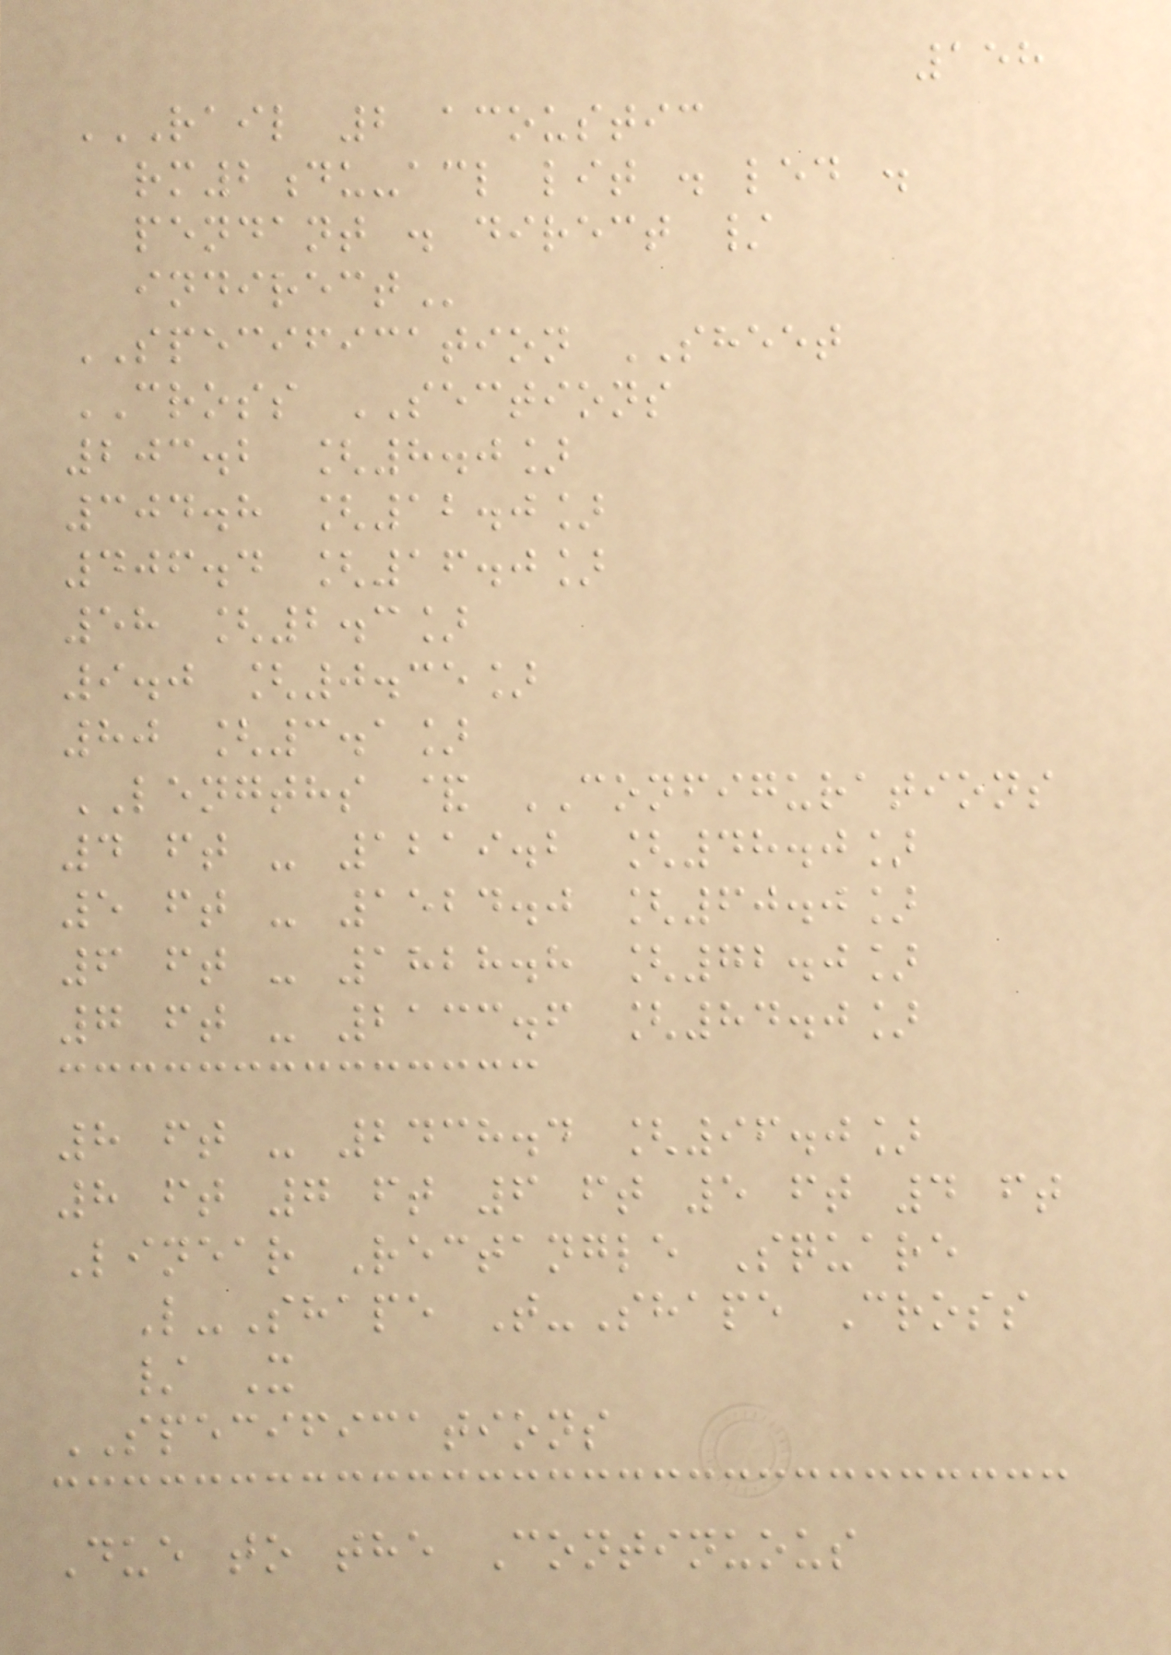158
RAIL 2 ACOUSTIC
RM2DU-ACL LIT . LED .
PENDANT . DIRECT /
INDIRECT
SPECIFICATION SHEET
CROSS SECTIONS
203.2 [8.0]
304.8 [12.0]
406.4 [16.0]
58 [2.3]
9.0 [0.35]
80 [3.1]
LENGTHS & CONFIGURATIONS
4 ft - 1219.2 [48.0]
5 ft - 1524.0 [60.0]
6 ft - 1828.8 [72.0]
7 ft - 2133.6 [84.0]
8 ft - 2438.4 [96.0]
8 ft 7 ft 6 ft 5 ft 4 ft
Linear Rectangle Square
L-Shape T-Shape Cross
/ X
SPECIFICATIONS
Due to the Continuous
